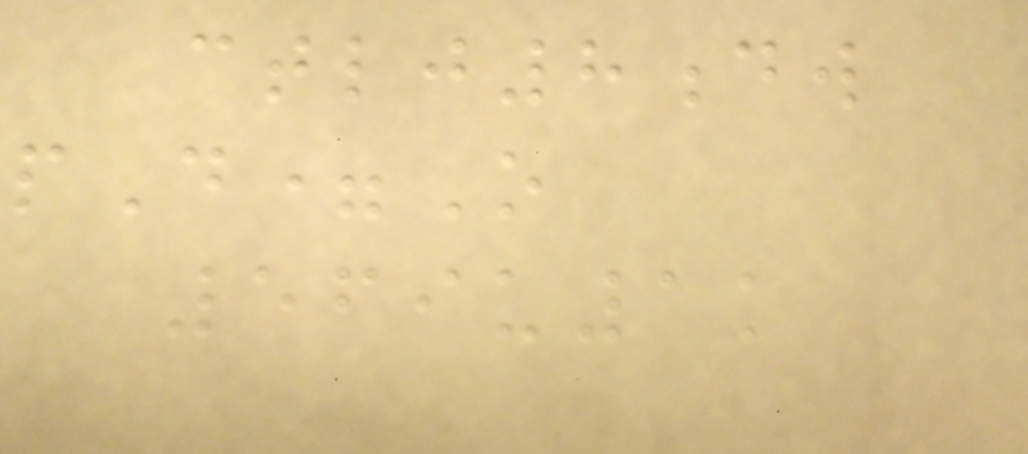ctlj8dw
pD=O
569u1k
